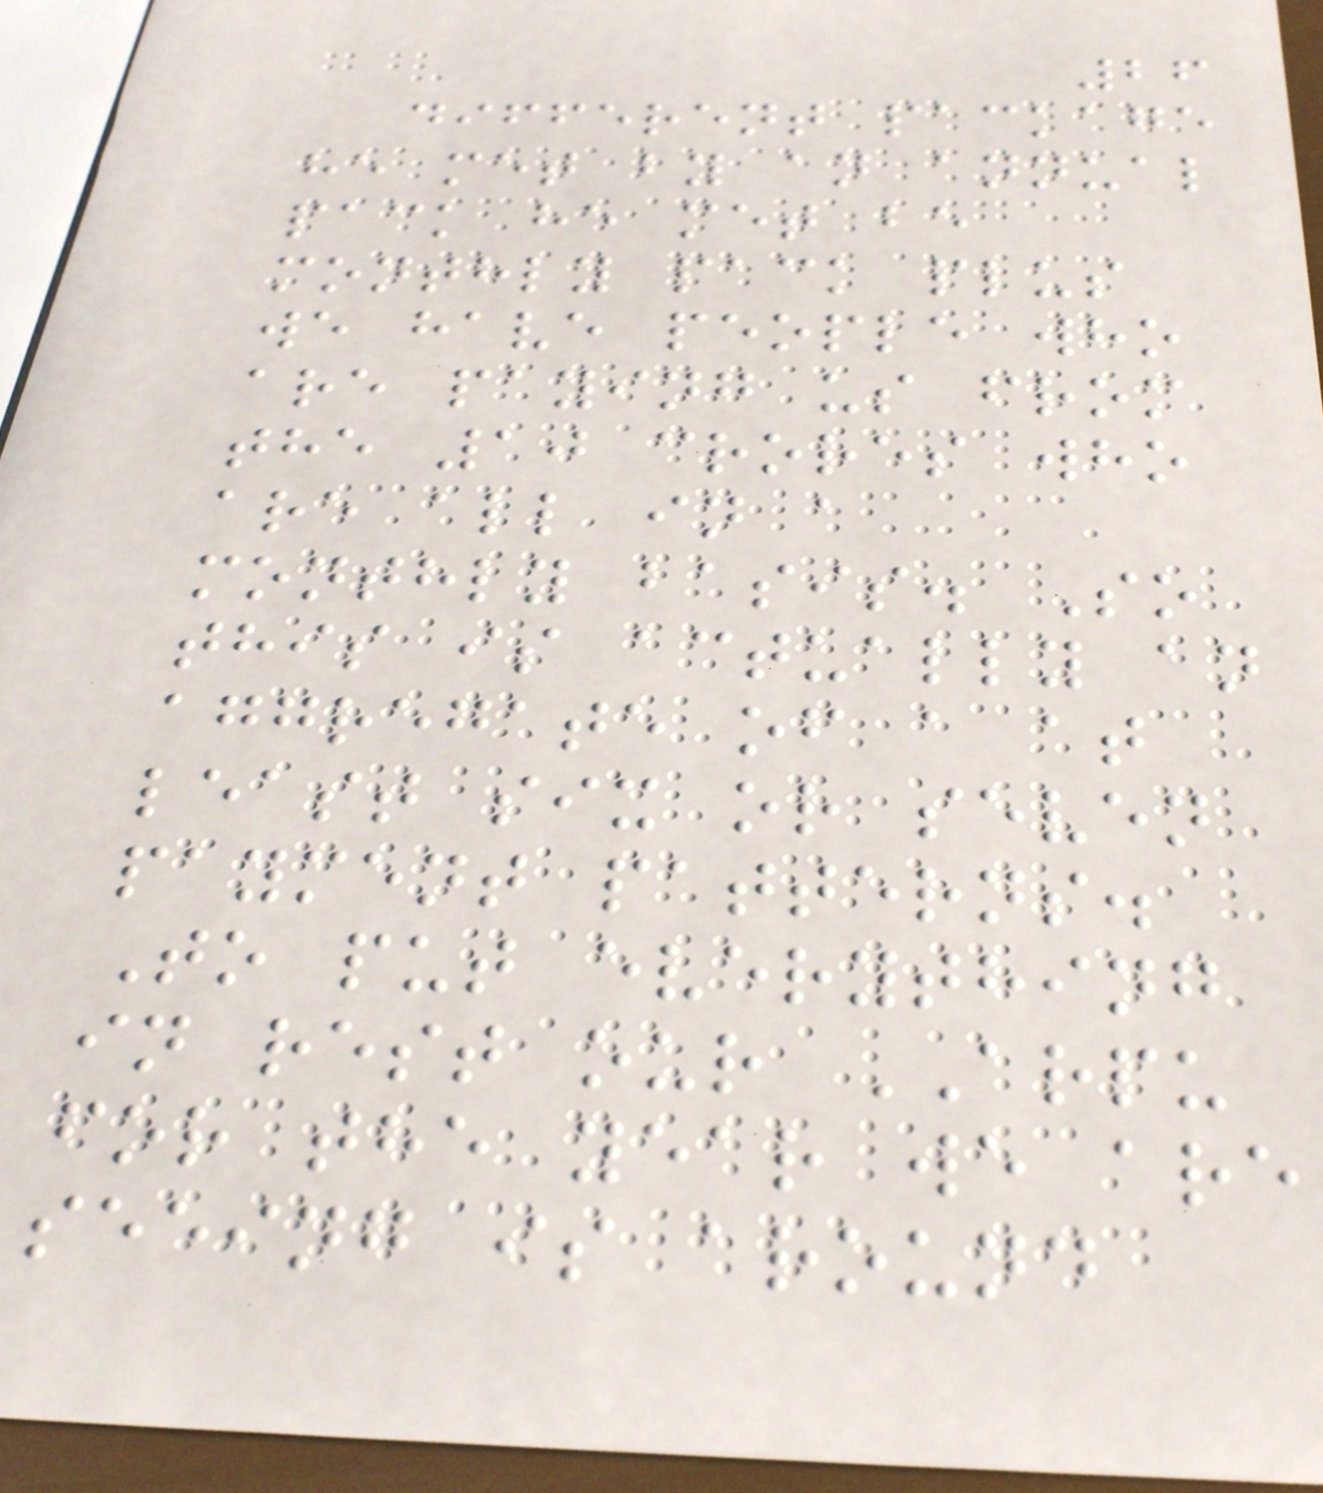26
different package
he met by an annual
pack he met be
monthly pack plus
we have people who
are paying us from
the 10 crores who
are all in a
monthly basis. So
this is actually an
aggregate of a at
least six or seven
payment patterns.
To put everything
in rest our ARPU
for the year we are
seeing is around
